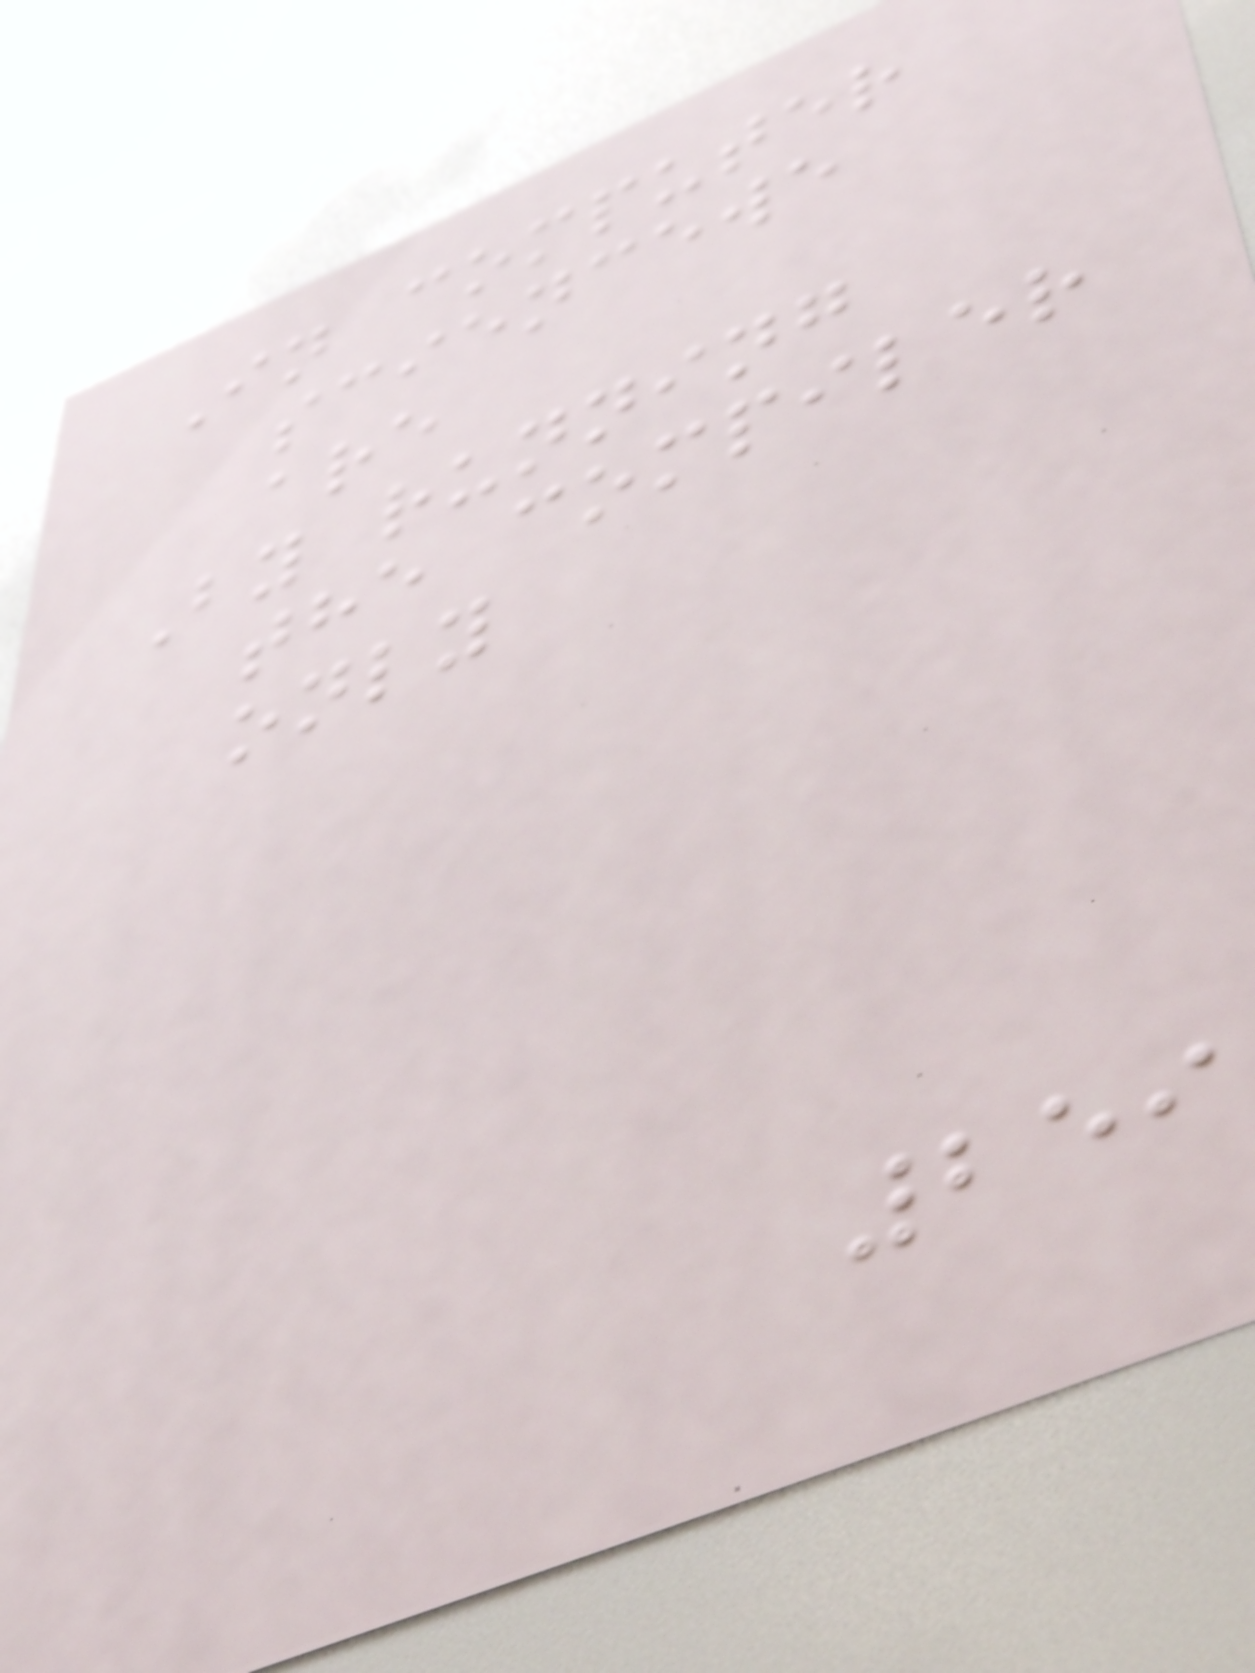In computer
sciencewe
are
By running
the compiler
only
259
